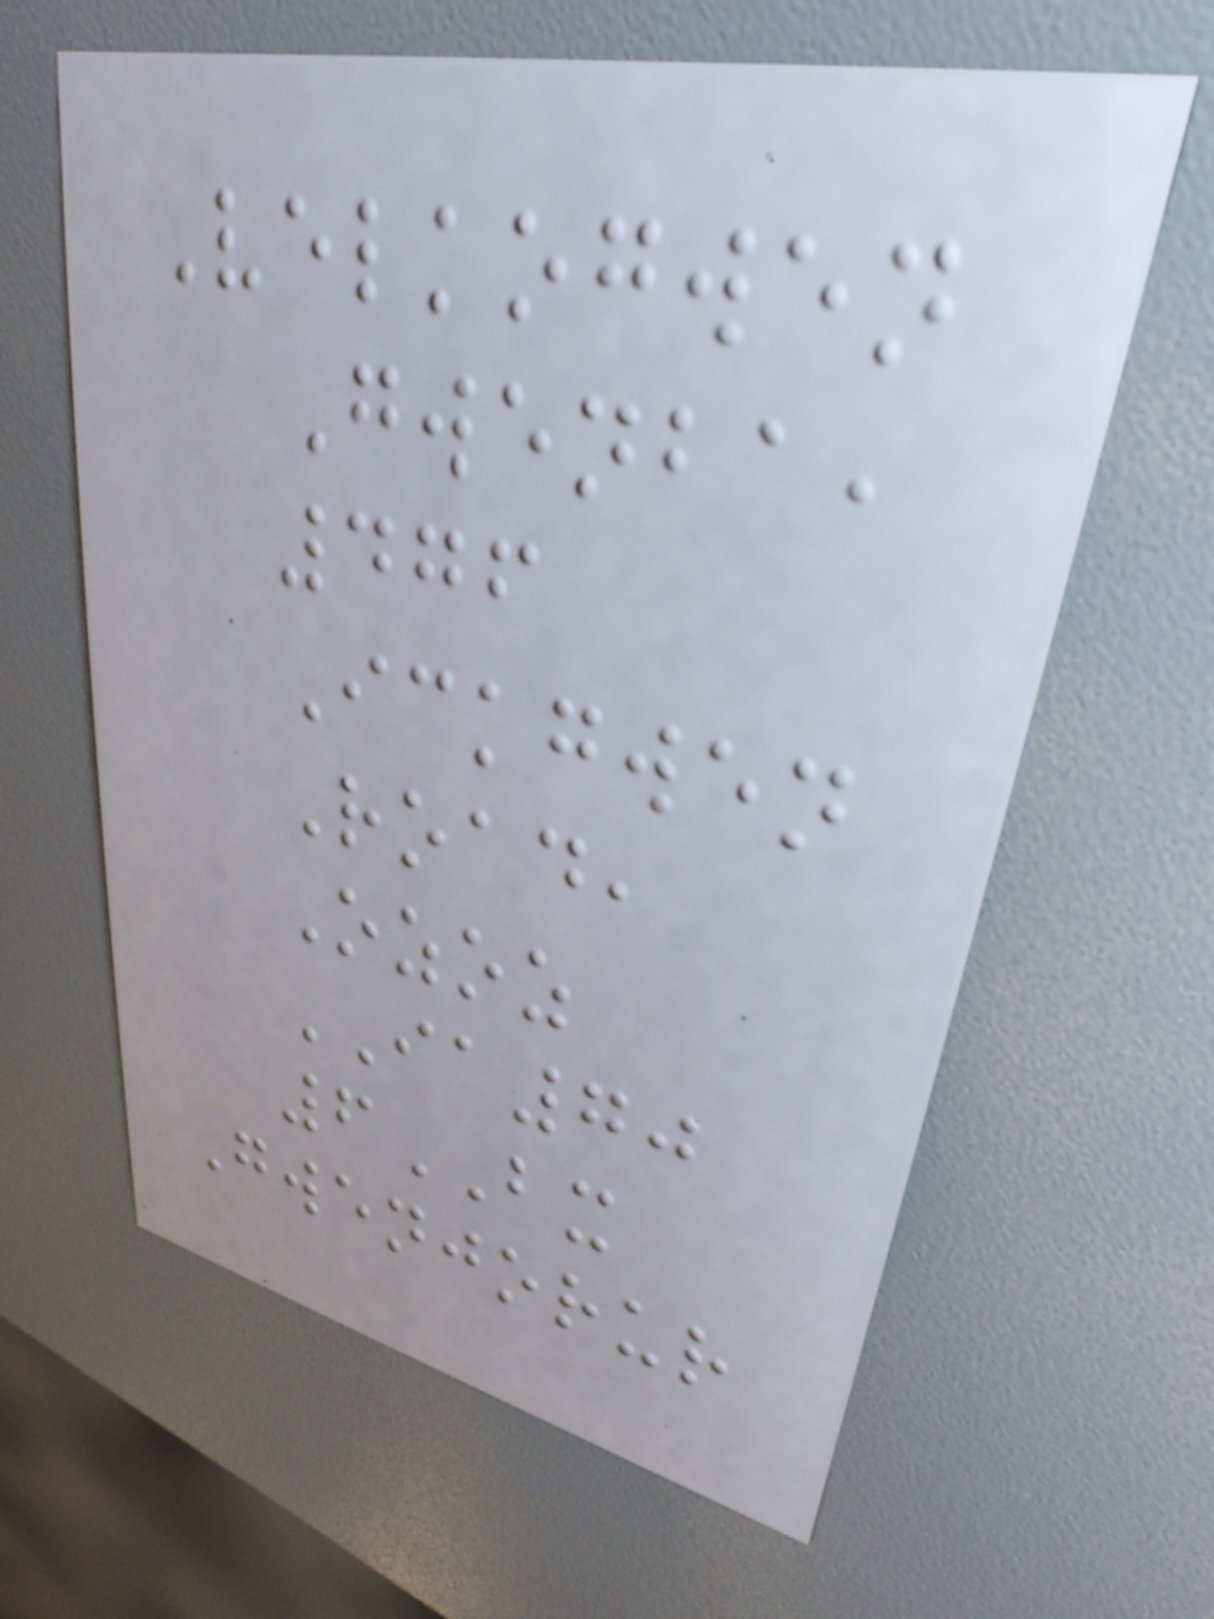Velkogwen
Gwenba,
476
Ickgwen
Road,
Ozoz
IA70
6BX
Gwenjorur
